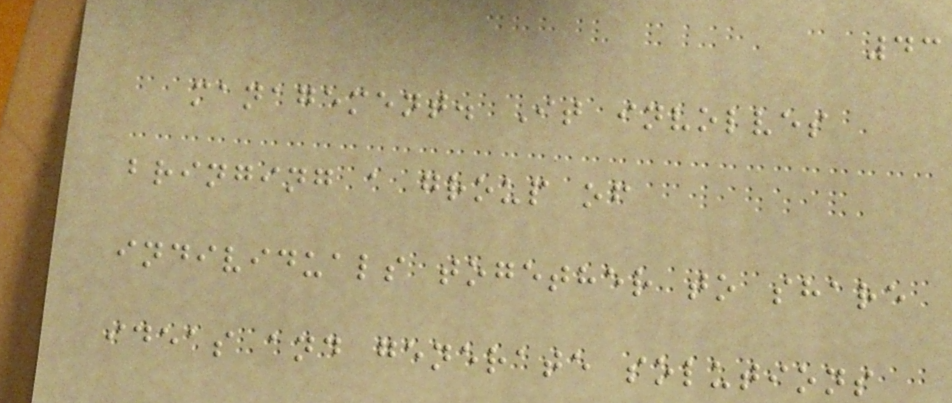43
management. It involves
bringing a group of
individuals together to share
ideas and generate solutions
